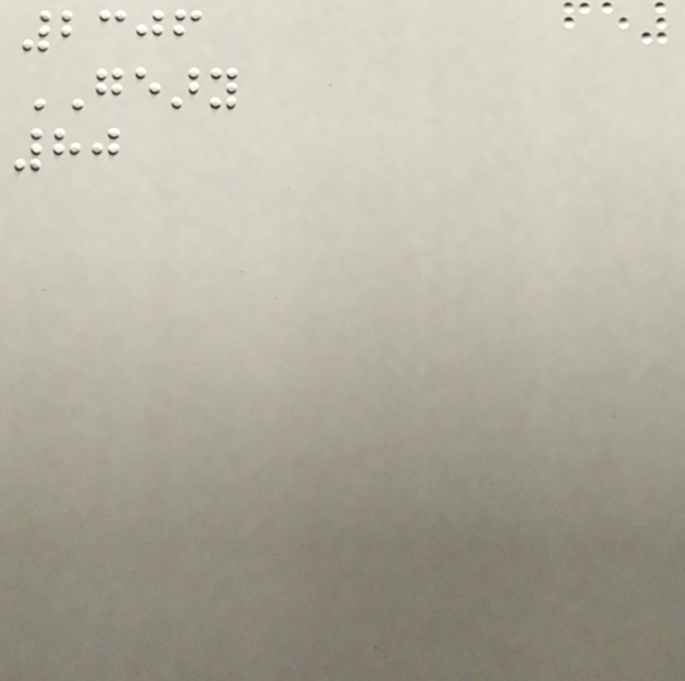2306
GEARY
80
